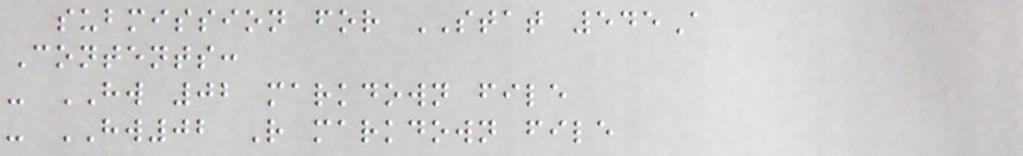submission for STAT 545A
Contents:
- HW 02 markdown file
- HW02 R markdown file
